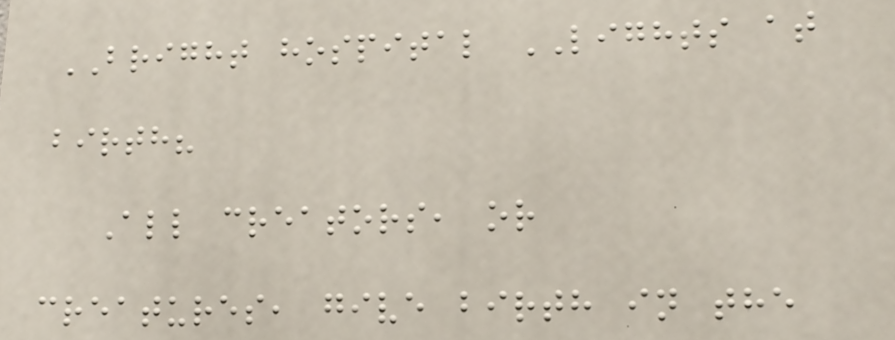BRIGHT hospital LIGHTS at
birth?
All creators, or
creatures, give birth in the
